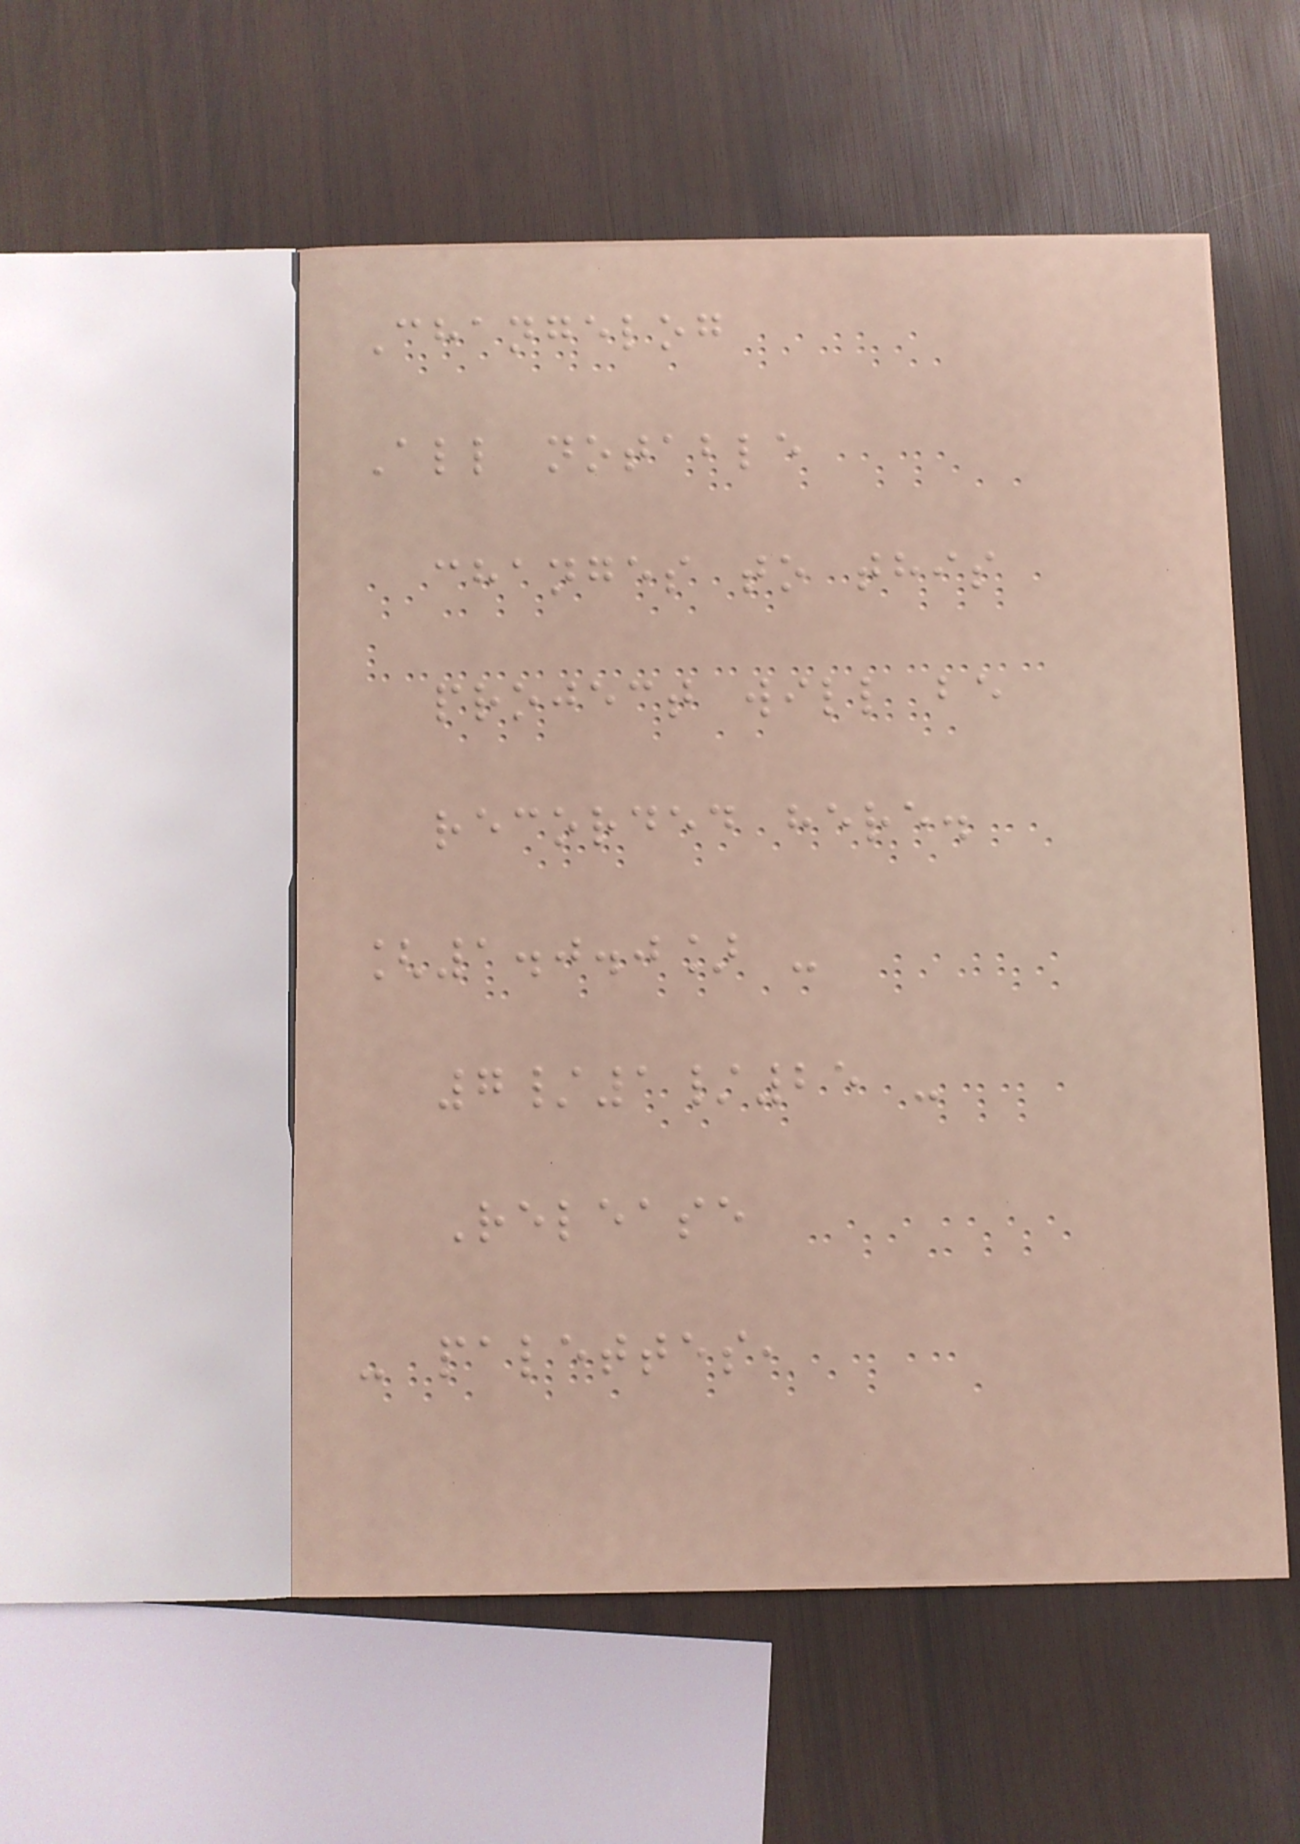Changelog
All notable
changes to this
project will be
recorded here.
[1.0.0] -
7/1/25 -
Release
- palettes,
